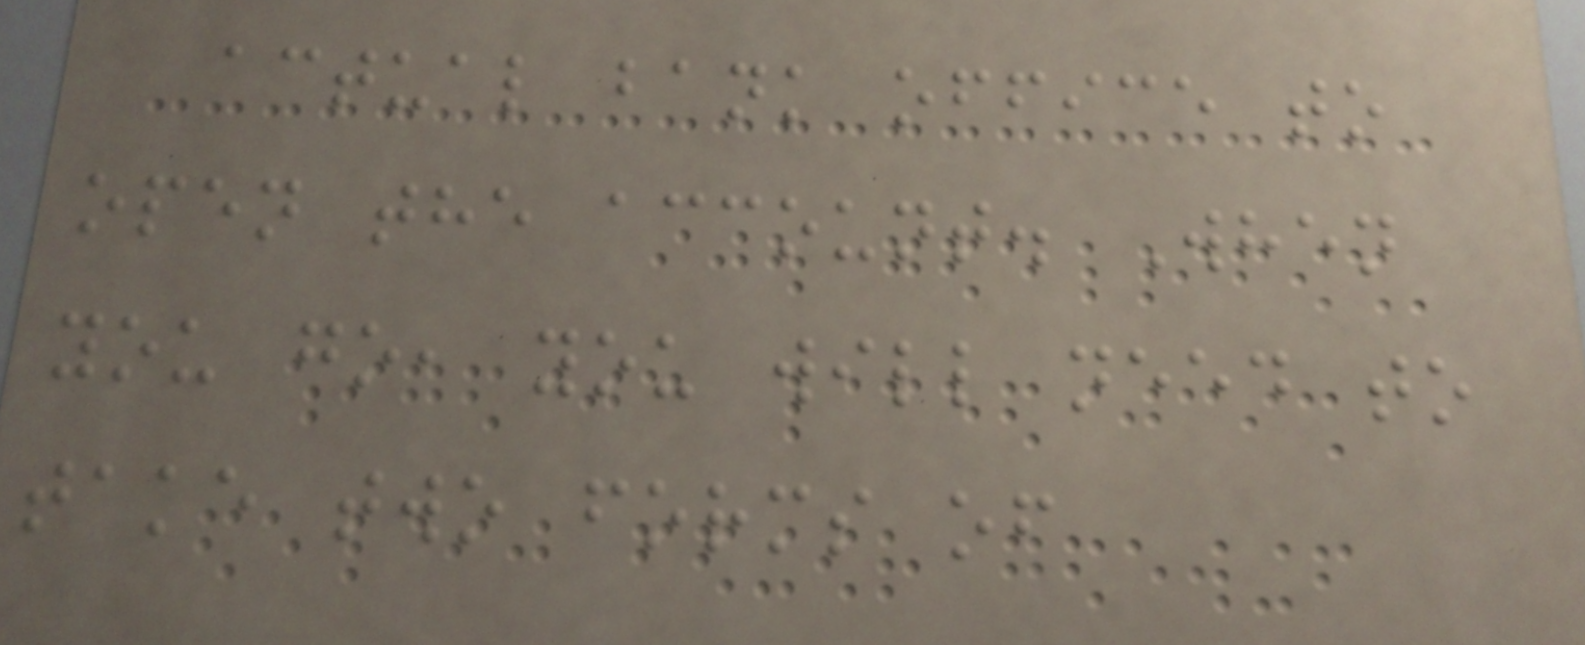actual bank office to
open the account. When
you go, you will need to
take two forms of
